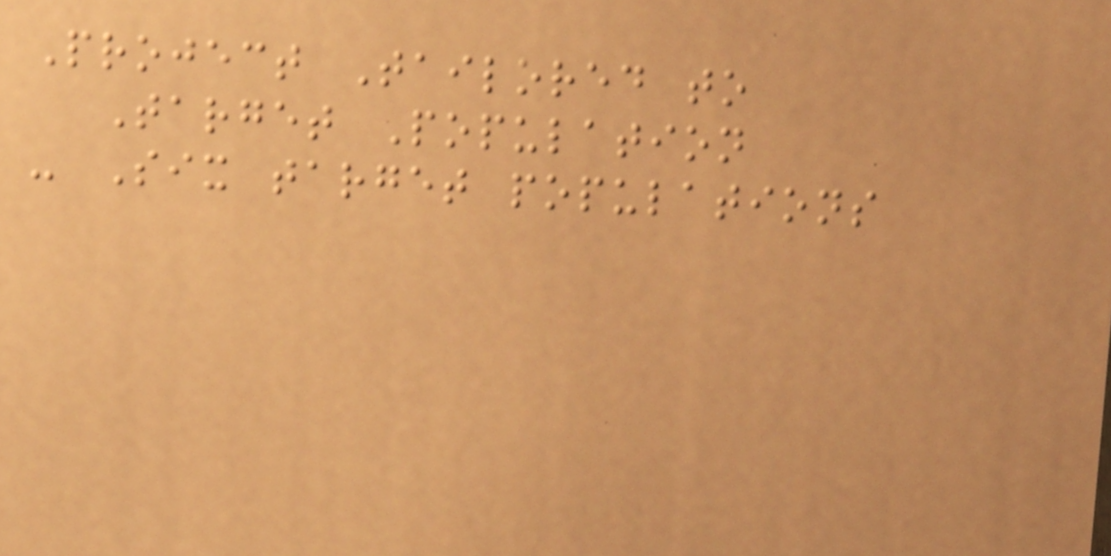Project Tailored to
Target Population
- Six target populations
